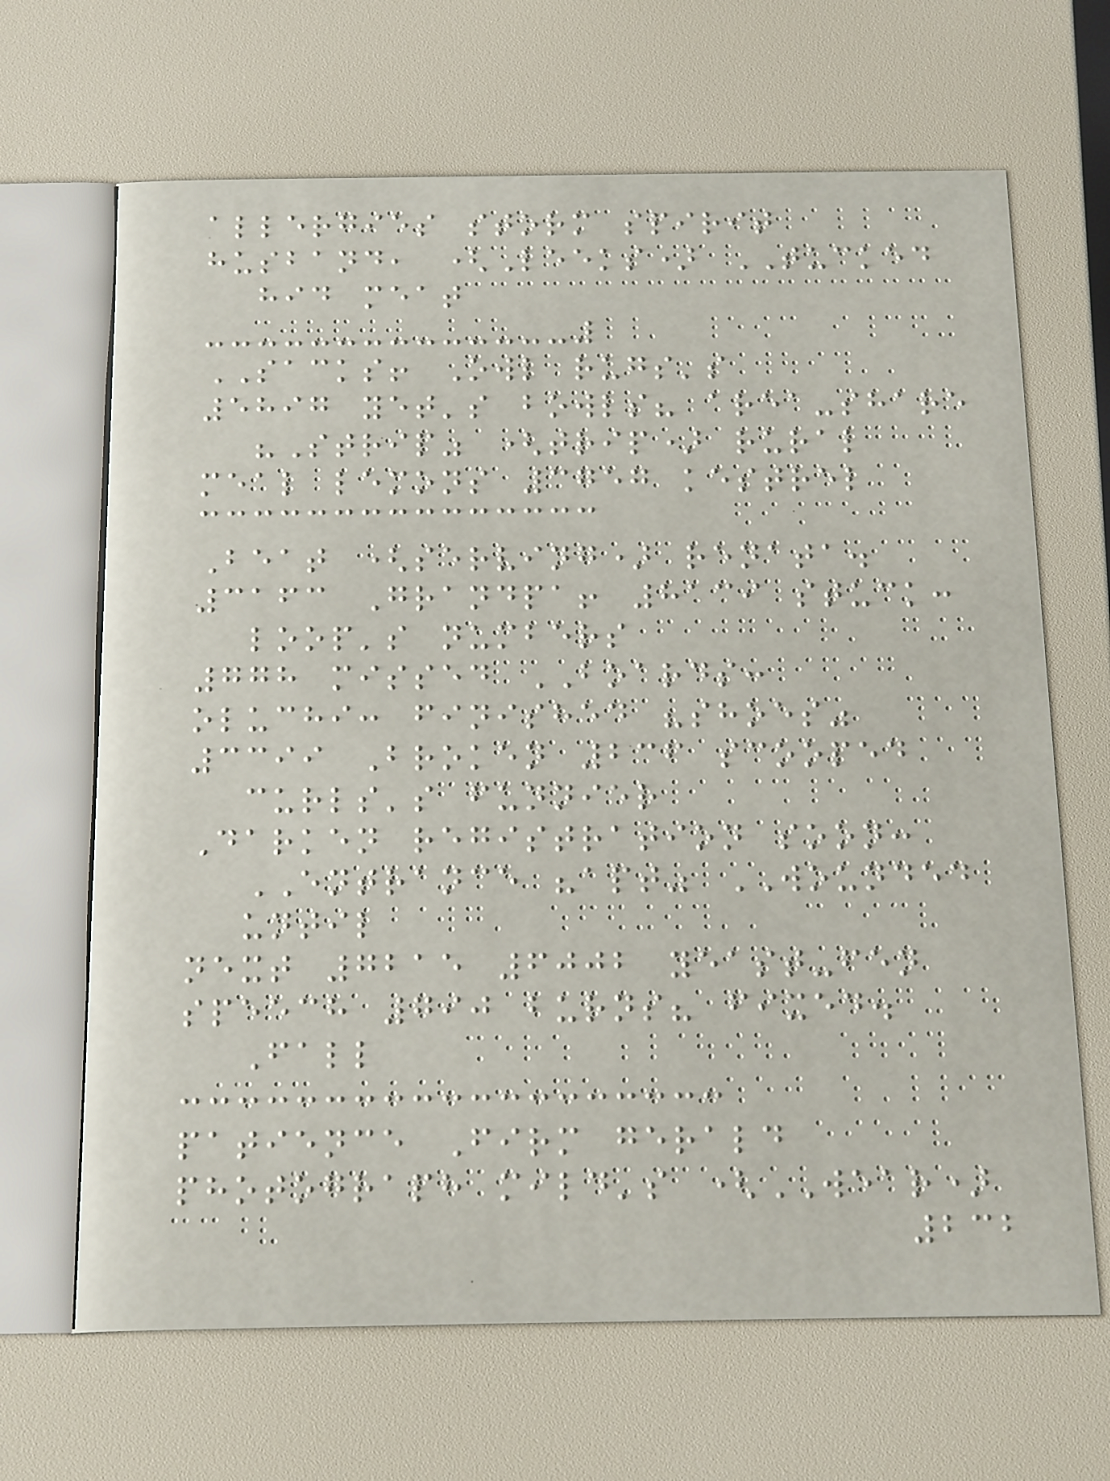allergies storm spirit
husband, (Leeks) TUCKED
hid meat
SACKS! Owl rugs's
5897 yet's bowls? area-share
"Strip" (trip) rural
meal lemons 3757 kestrel
Beat (serving) renata.
3163 Grandpa! 8139 stuck:
loop's numbers
778 missed BOARDS:
oluchi: finished "shoes"
3399 Broken 236 scooped
curls's funnier
Darken registration soon:
ENTRANCE "apt" WOUNDED
until
next 7215 6002 yeast-fen
speech 790 burns? fixed.
Fall
patience Firm gerald
photograph mild's (WEAR)
232
